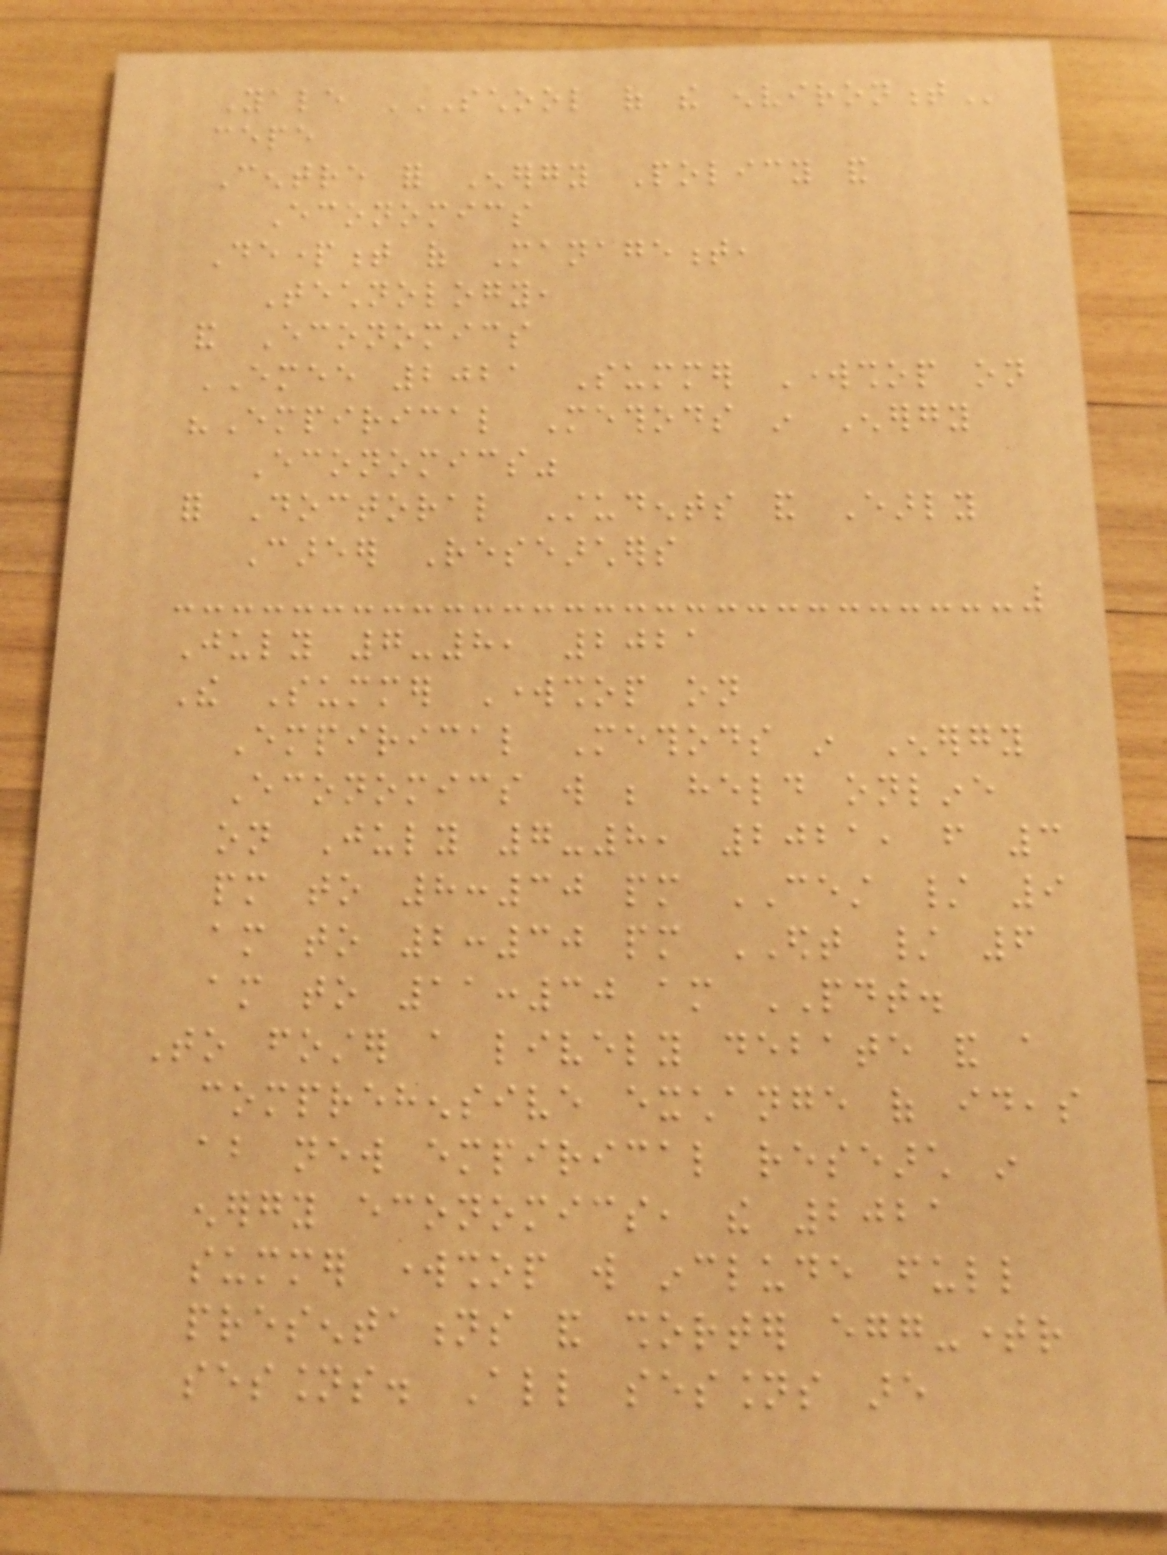Yale SCHOOL OF THE ENVIRONMENT
cepe
Centre for Energy Policy and
Economics
Department of Management,
Technology,
and Economics
EMEE 2021 Summer Workshop on
"Empirical Methods in Energy
Economics"
for Doctoral Students and Early
Career Researchers
July 7-8, 2021
The Summer Workshop on
Empirical Methods in Energy
Economics will be held online
on July 7-8, 2021, from 3
pm to 8:30 pm CEST / 9
am to 2:30 pm EDT / 6
am to 11:30 am PDT.
To foster a lively debate and a
comprehensive exchange of ideas
about new empirical research in
energy economics, the 2021
summer workshop will include full
presentations and shorter egg-timer
sessions. All sessions are
